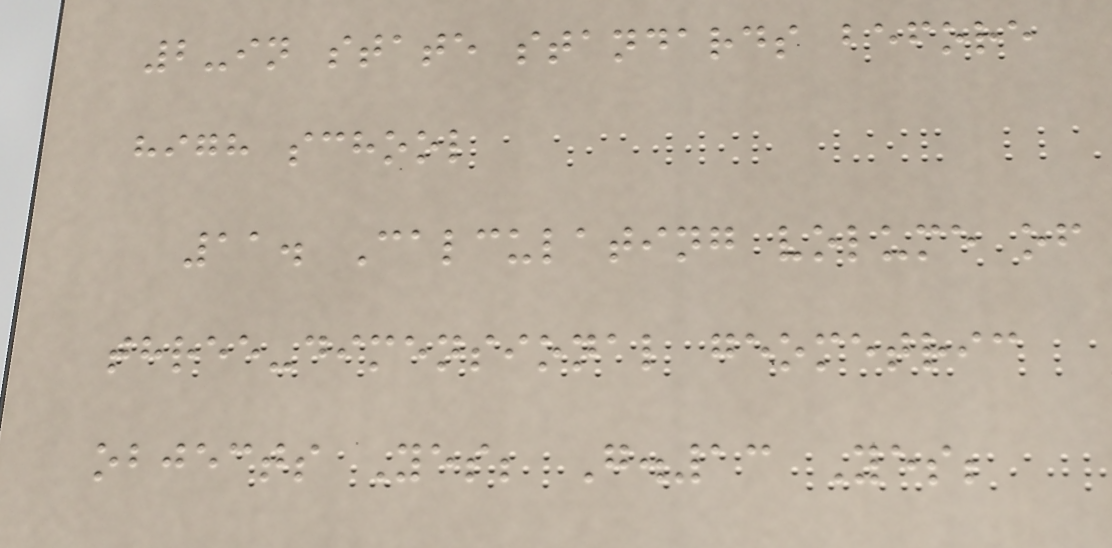2-in state standards before
high school
11. Calculating volume of
three-dimensional geometric
objects Yes; G.13 Yes;
